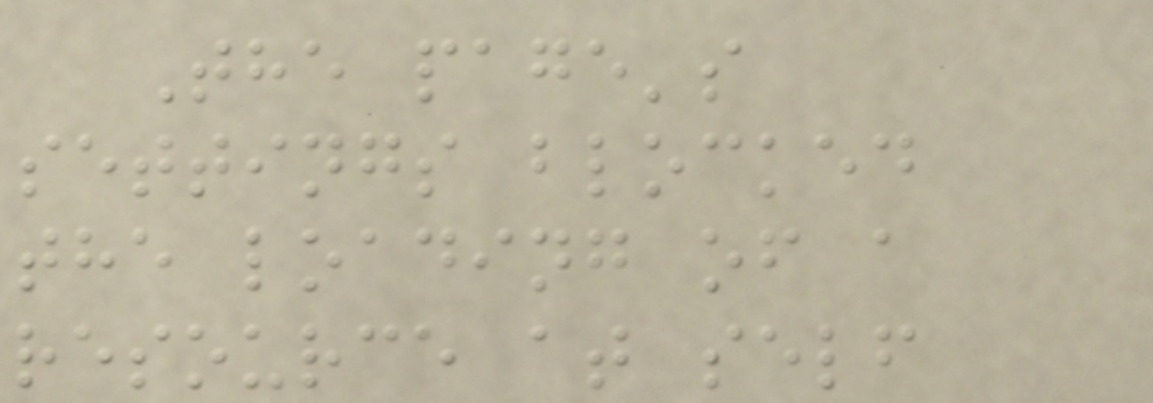The page's
settings blocked
the loading of a
resource at self
